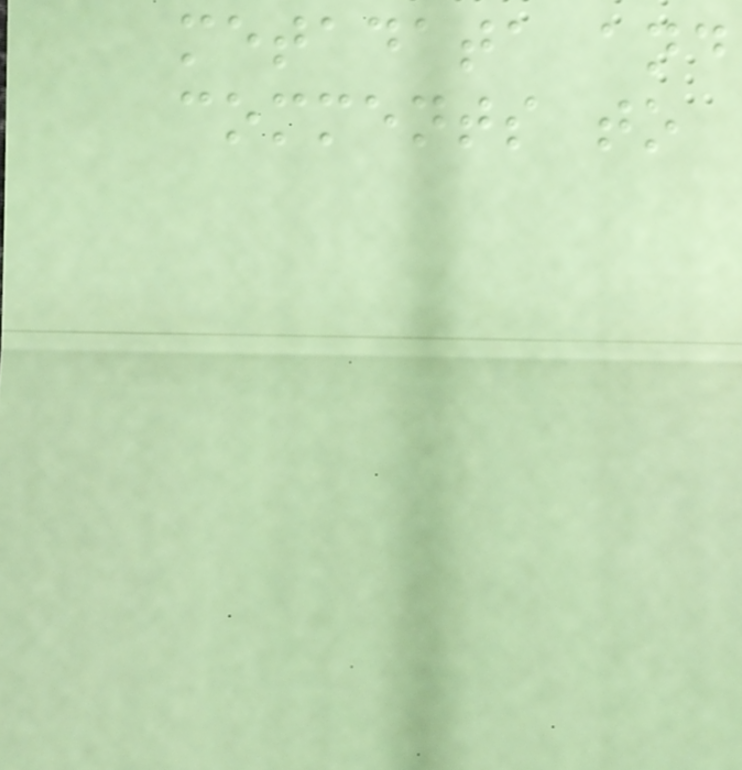metadata and
comments to
